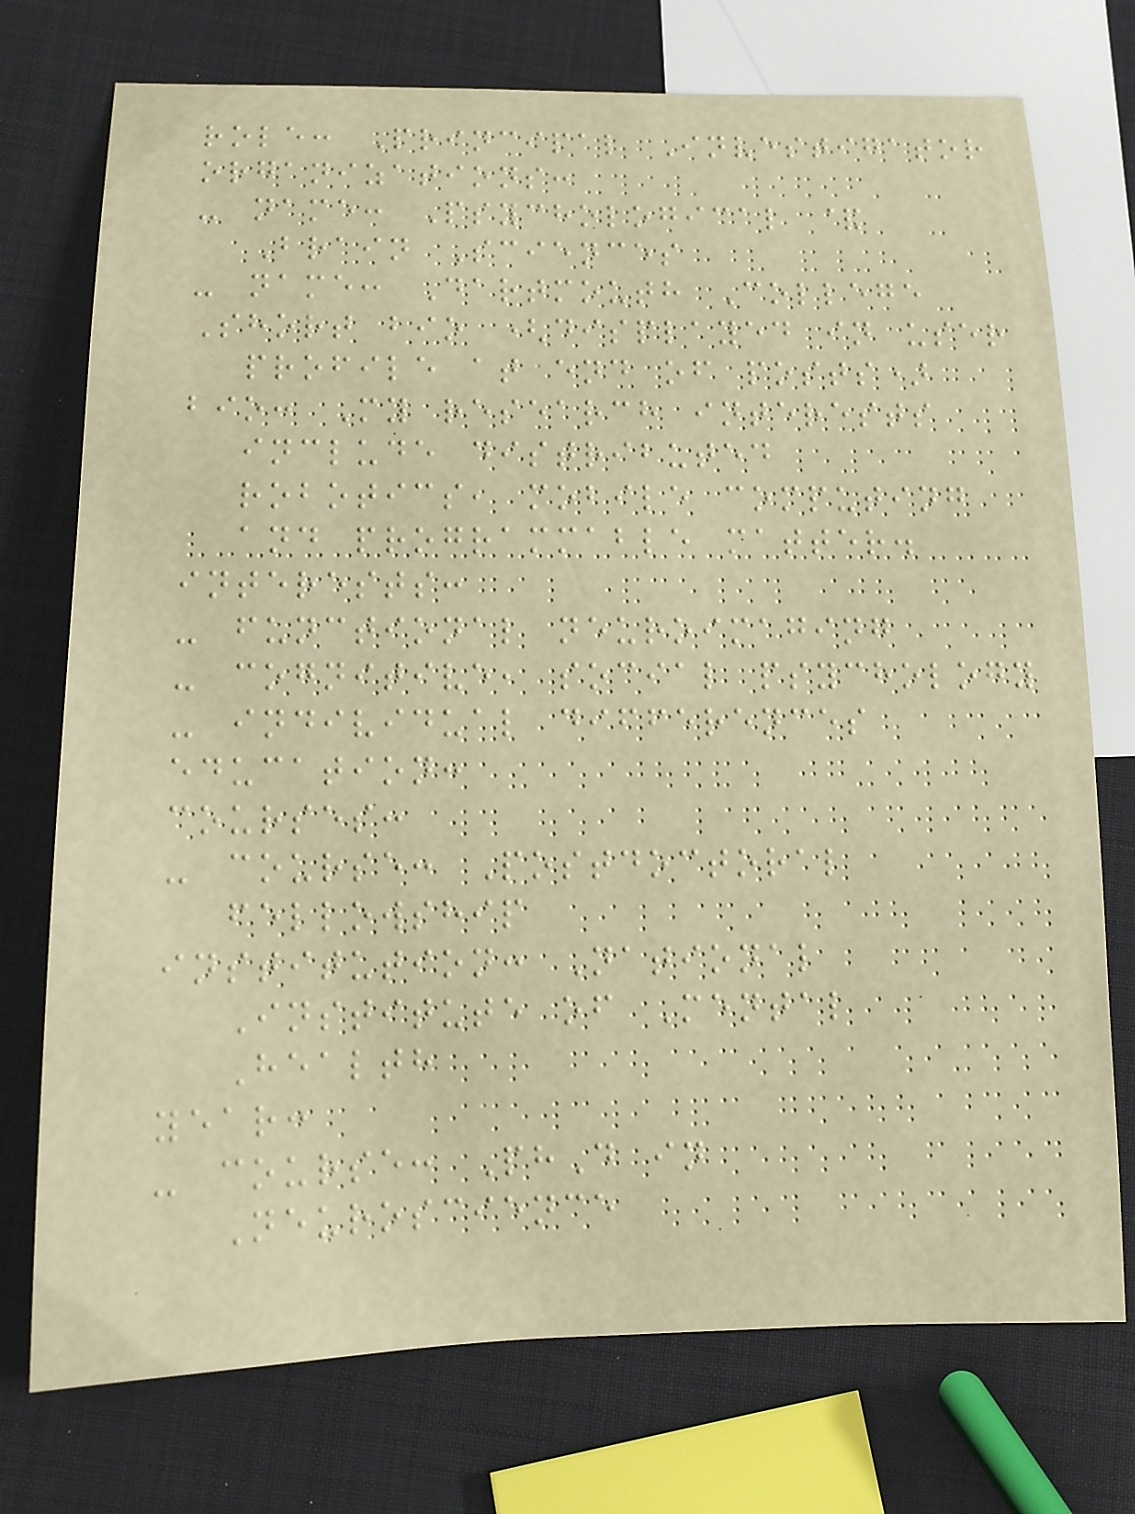role: Principal Investigator
organizations:
- name: Psychological &
Brain Sciences
- name: Dartmouth College
Short bio (displayed in user
profile at end of posts)
bio: My research interests
include distributed
robotics, mobile computing
and programmable matter.
interests:
- functional neuroimaging
- cognitive, social psychology
- individual differences
education:
courses:
- course: Postdoctoral
fellowship
institution: National
Institute of Mental
Health
year:
- course: PhD in
Neuroscience
